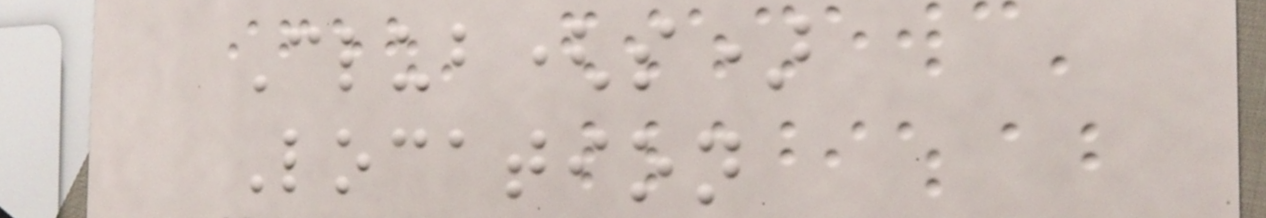Club(s)
Location
